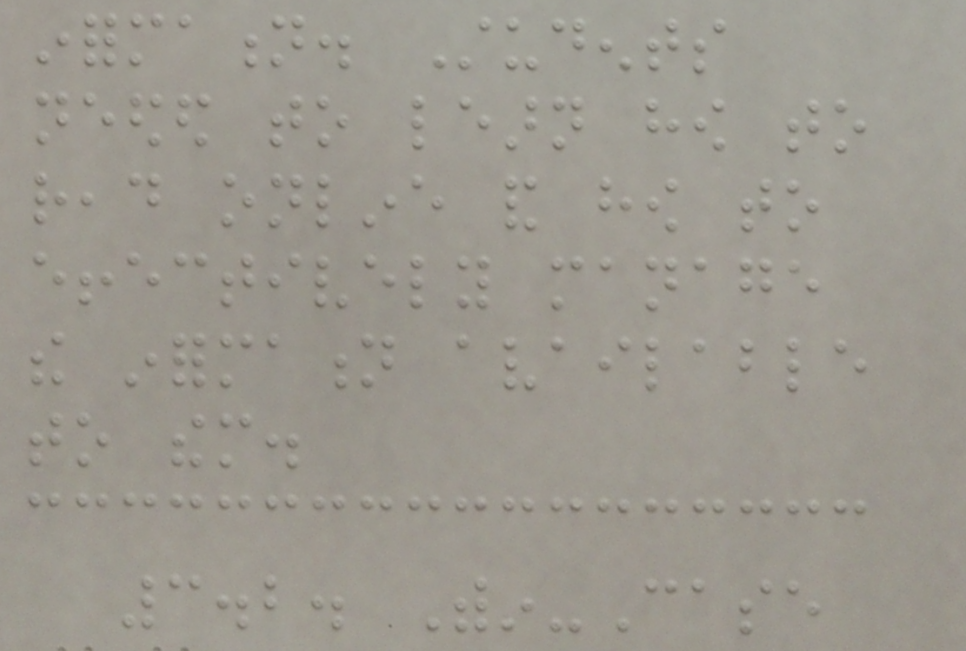information. Students
needed to learn how to
read online and how to
effectively manage
the information available
to them.
3.2. Within-Case
